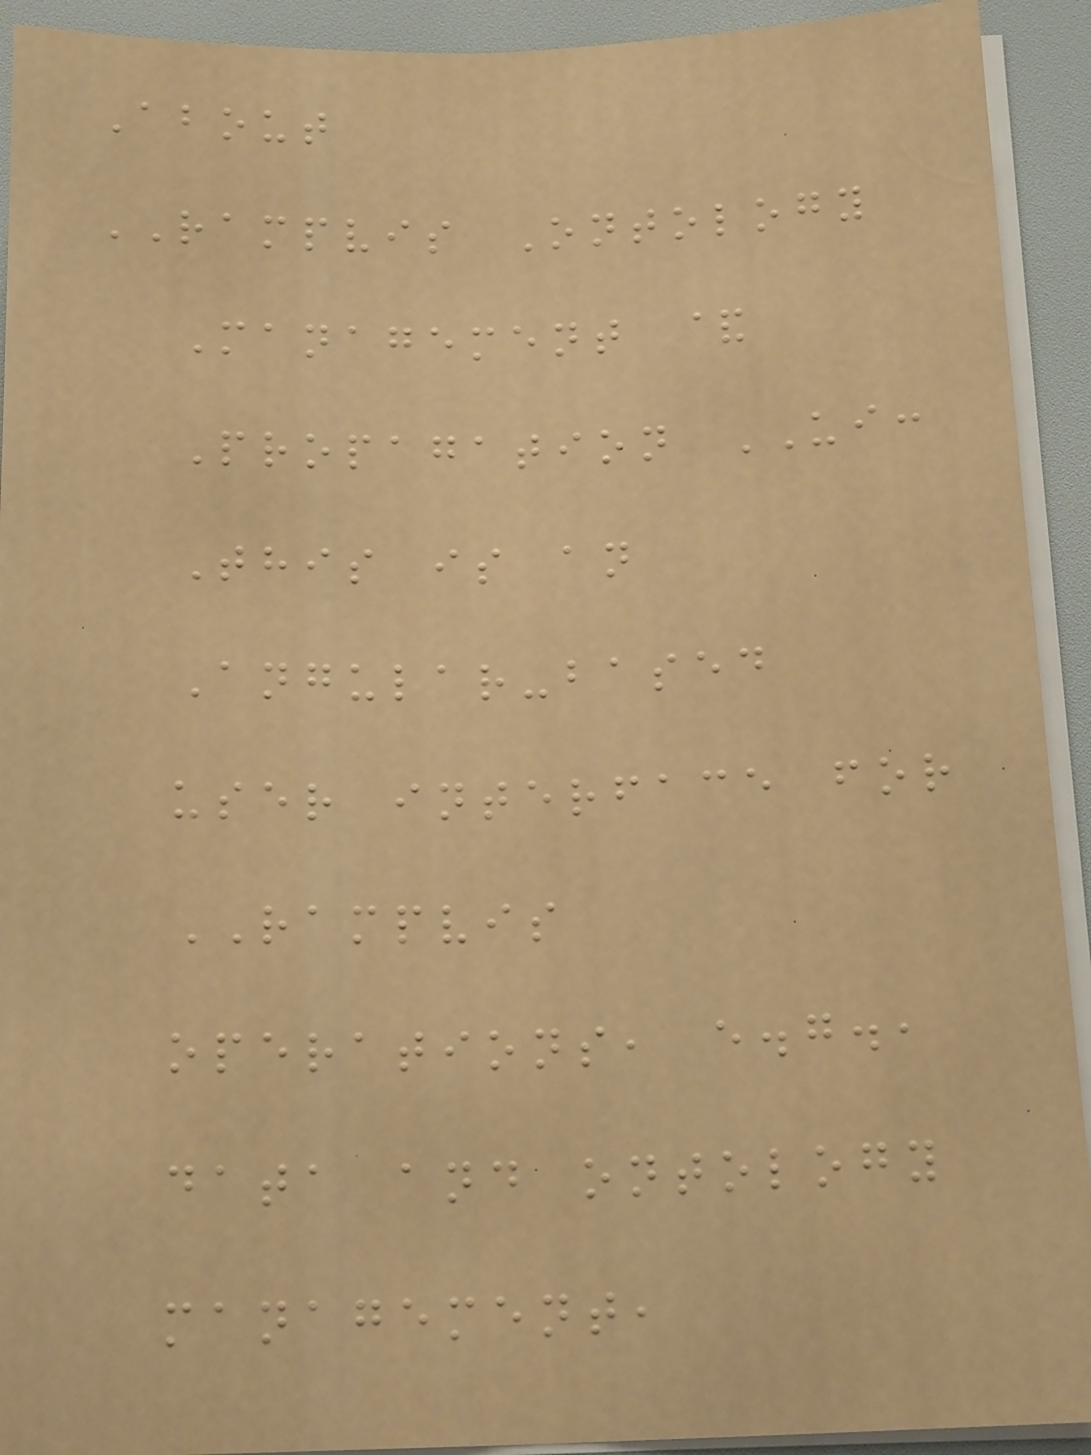About
RAMPVIS Ontology
Management &
Propagation UI:
This is an
Angular-based
user interface for
RAMPVIS
operations, e.g.,
data and ontology
management,
